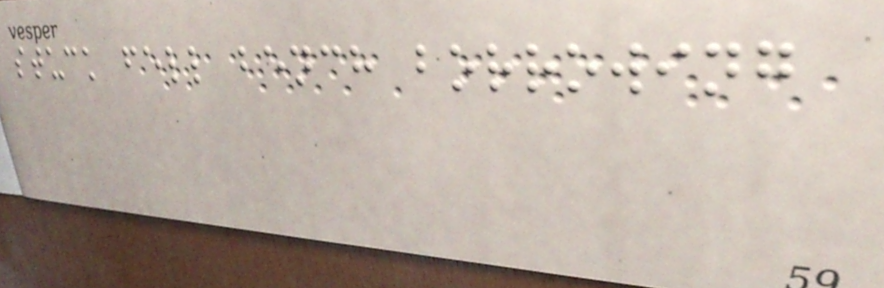stuck fell bench borrowing
